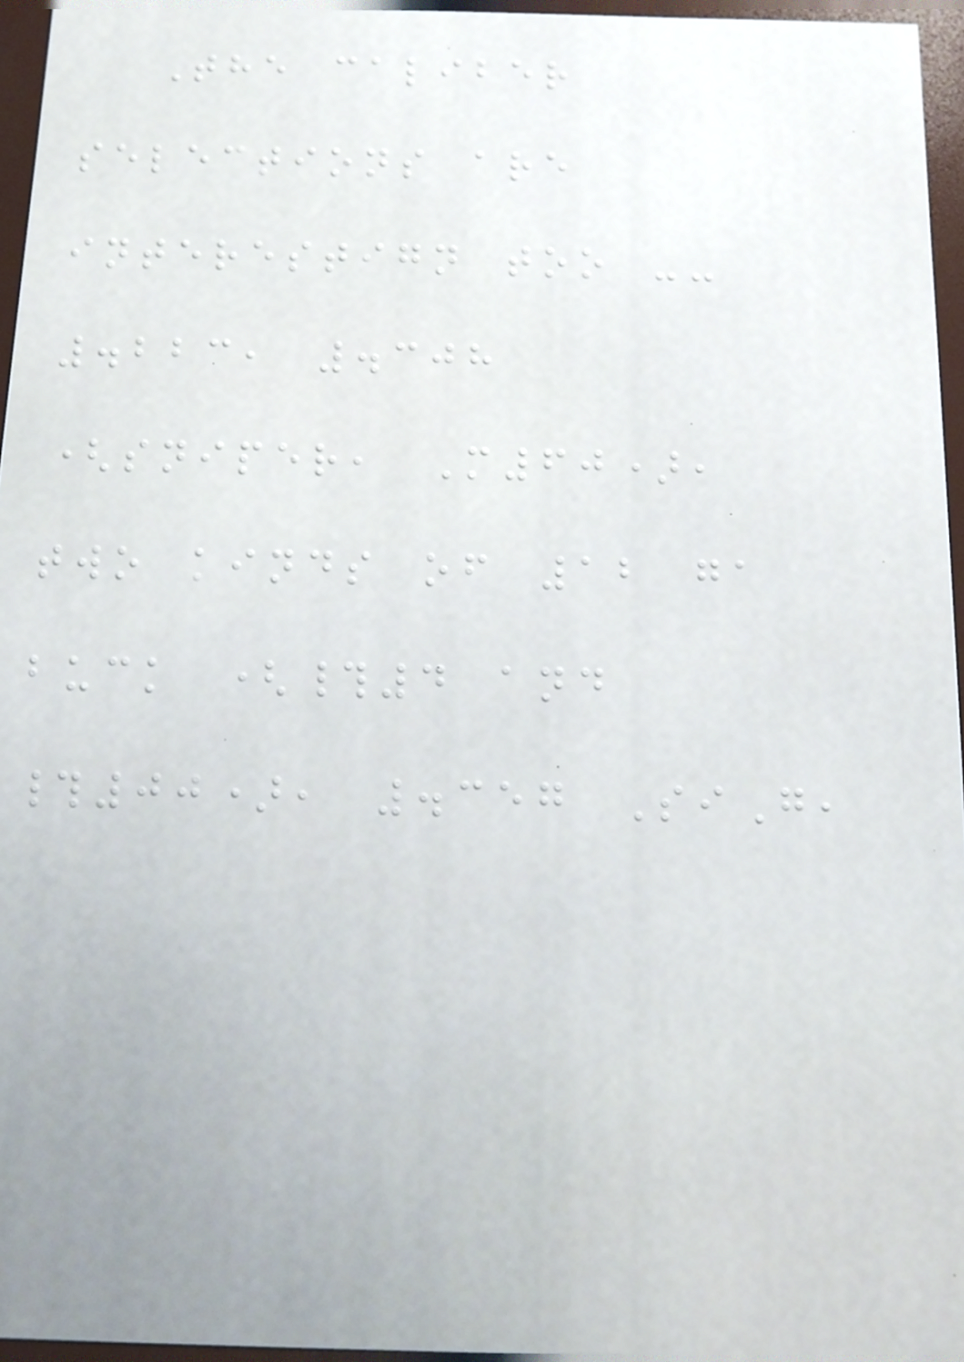The caliber
selections are
interestign too --
.223, .308
(sniper, M60),
two kinds of 12 ga
buck (#4 and
#00), .357 SiG,
